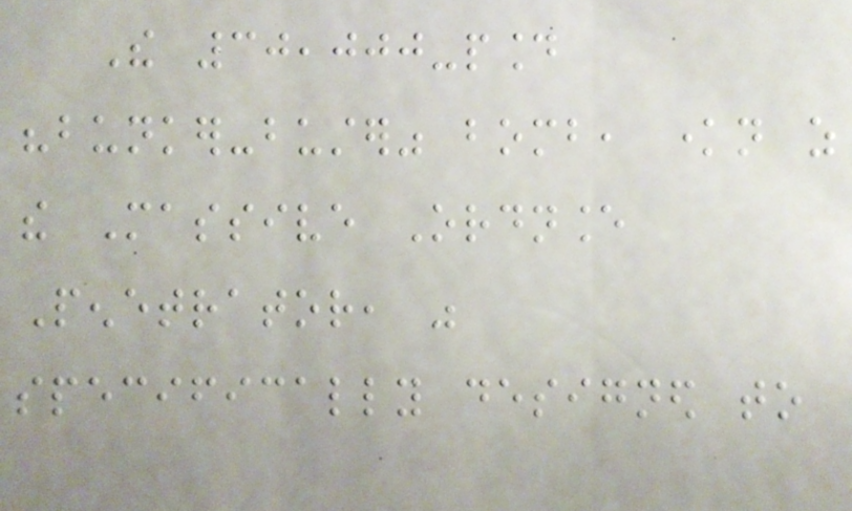The 30,000-pound
"bunker-buster" bomb, known as
the Massive Ordnance
Penetrator, was
specifically designed to
